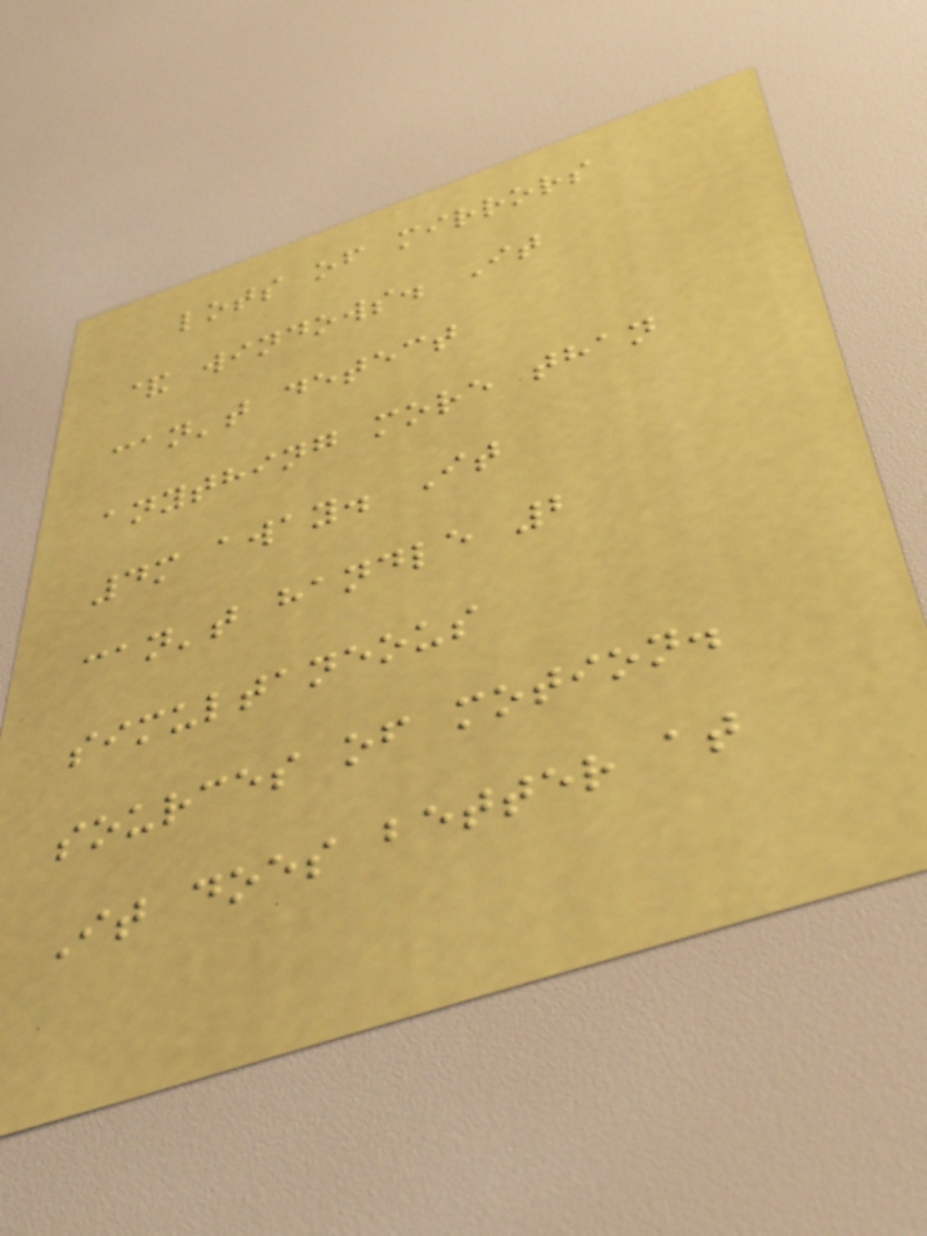lots of mirrors
& windows. It
can't detect
anything more than
4m away. It
can't handle 2
simultaneous
sources of motion.
It does better at
